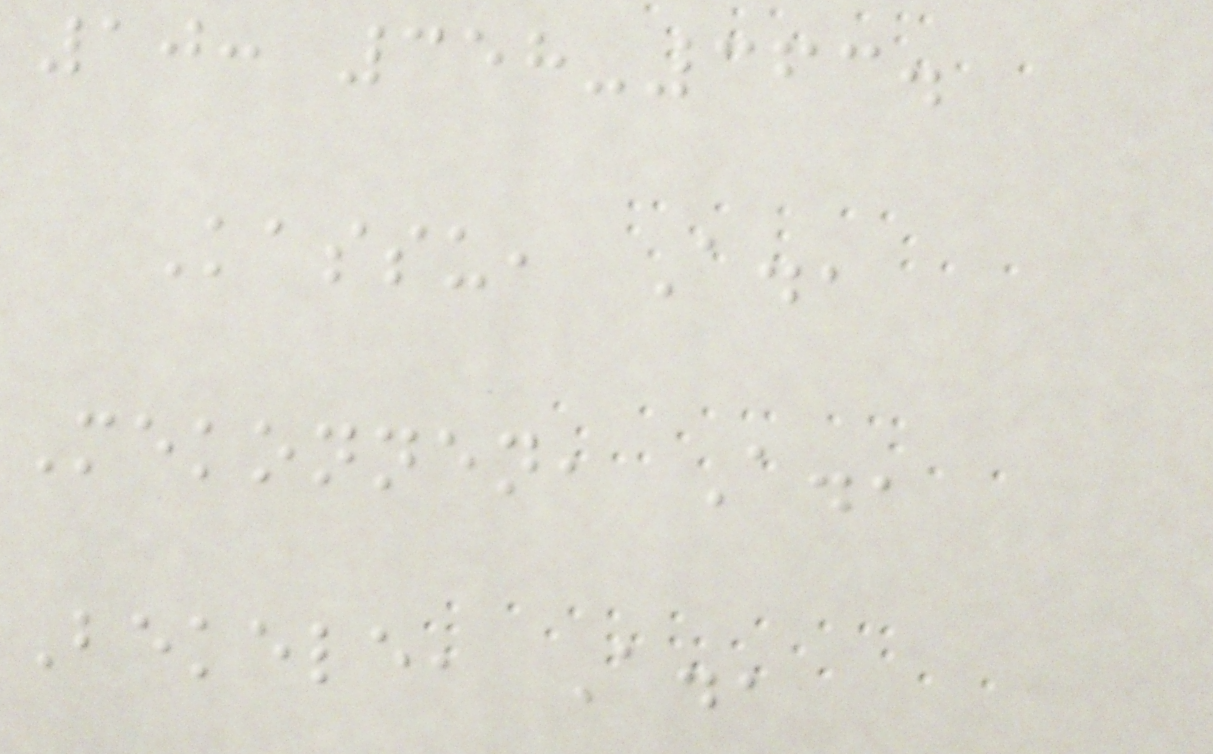10: 358-363.
Kassu, A.,
Mekonnen, A.,
Bekele, A.,
